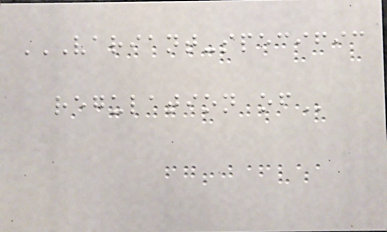VARIANT-SPECIFIC
REGULATION OF
